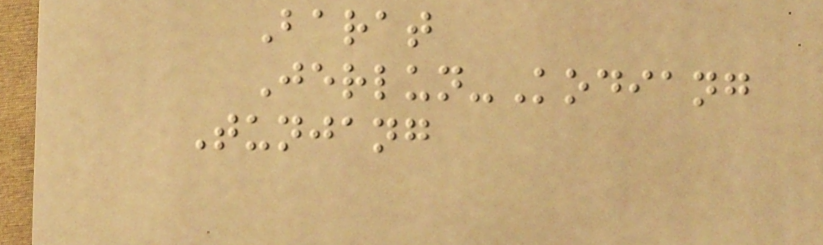Barat
Jerlun-Kodiang
Tunjang
